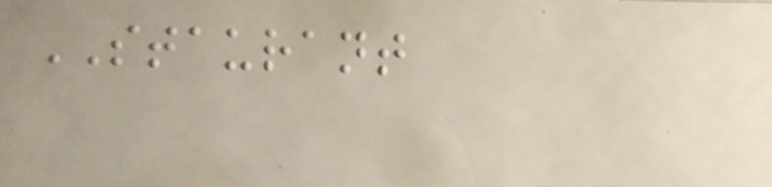STAURANT
